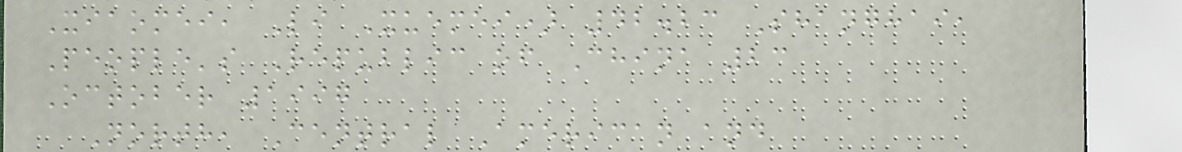Xiaomei, Li Xuemei) 42.23 Shanghai,
People's Republic of China 23
October 1997
North, Central American and
